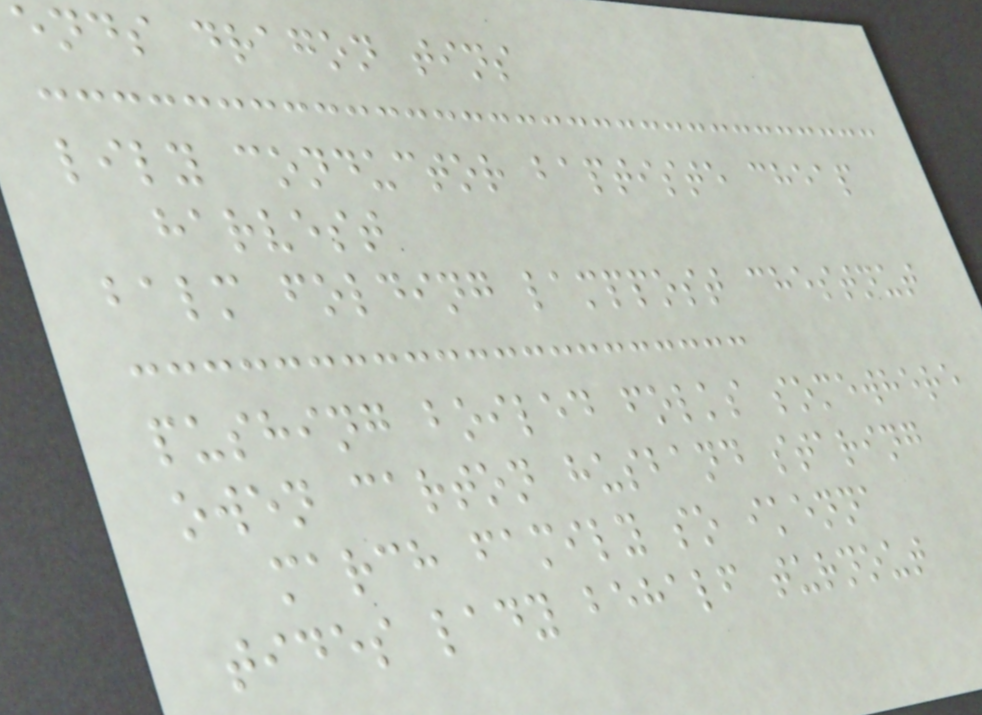ends dragon tins
lily conductor baptiste cheap
harvest
balm folding lamppost chestnut
pushing boiled folks somewhere
owen carton husband staring
march family so ikenna
tides lady behalf turnout
